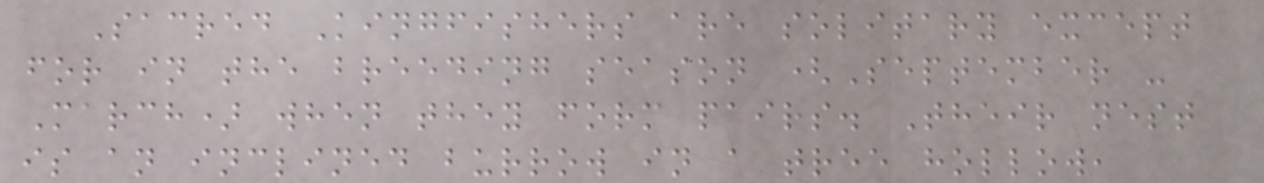Sacred Kingfishers are solitary except
for in the breeding season (September -
March) when they form pairs. Their nest
is an inclined burrow in a tree hollow,
